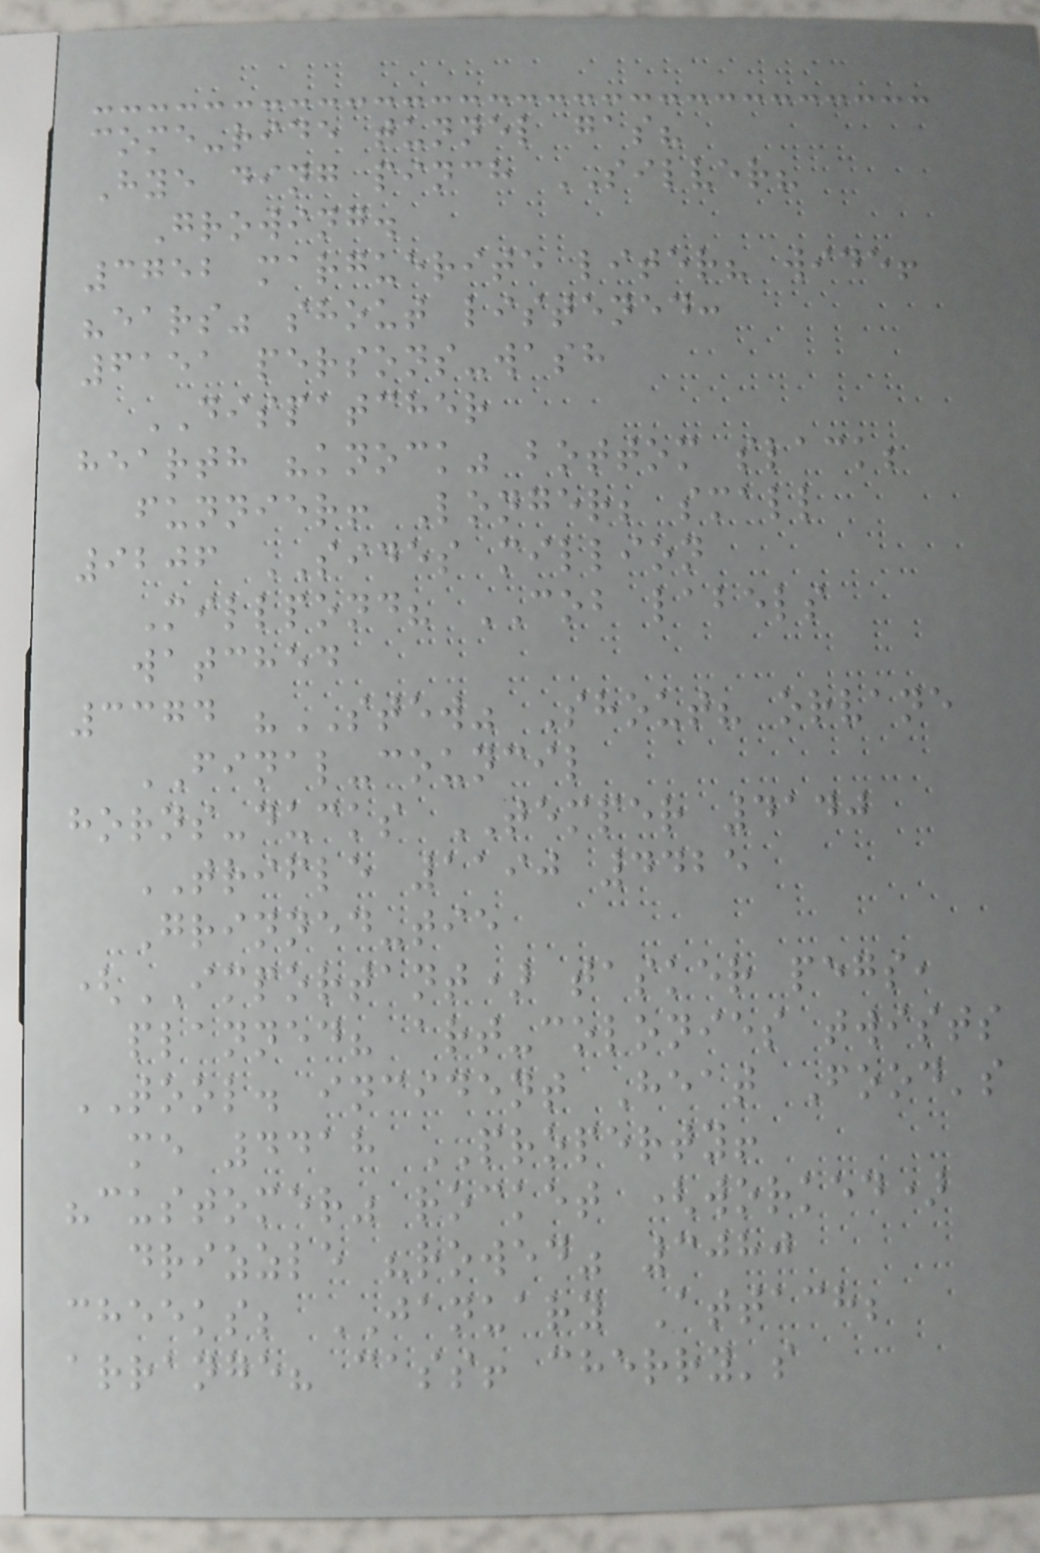come-ride tunnel gas?
Hye ding pinch SILVER?
Growing.
3752 marguerite liter? wide!
"ears" shout listened:
6151 persons-wash
DISPATCHER
hearth "knock" bottom slack;
funnier! Longer; small
9206 SIDES million
Millpond? COB labels
watched
3374 "STEW" Shout? orvane
FINAL-council
horns-ducks TEMPER 4140
TRIFLE 1190 4425
Grinned-tie
(IMPORTANT) tasker pegs,
planned? art-colonies twists
TOOL. incident Heat Food's
me 4418 PROPERTY!
"customer" rocket (worked)
drizzle "rowed" 3080
cheeks; JANUARY Attach;
arrange? cass! cherry's
